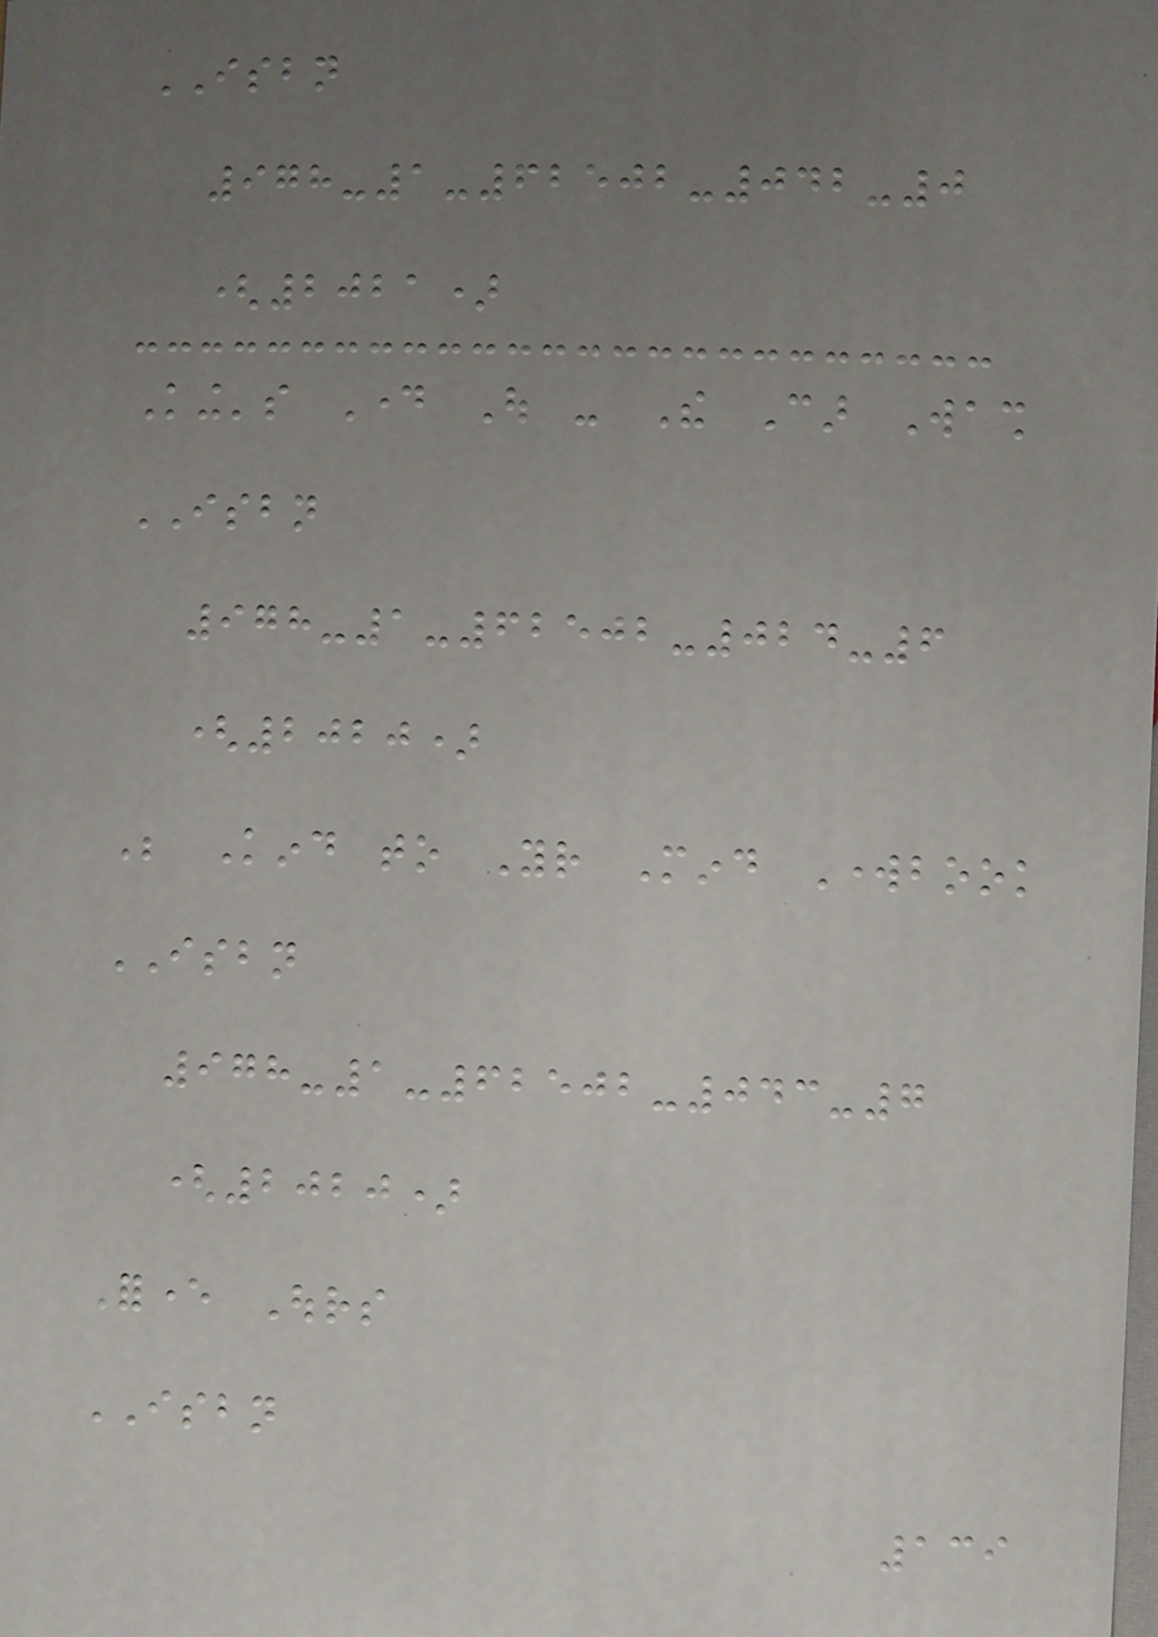ISBN
978-1-62502-042-0
(2021)
King's Day Out - The Car Wash
ISBN
978-1-62502-024-6
(2020)
Be Kind to Your Mind Workbook
ISBN
978-1-62502-043-7
(2020)
Forever Ours
ISBN
139
